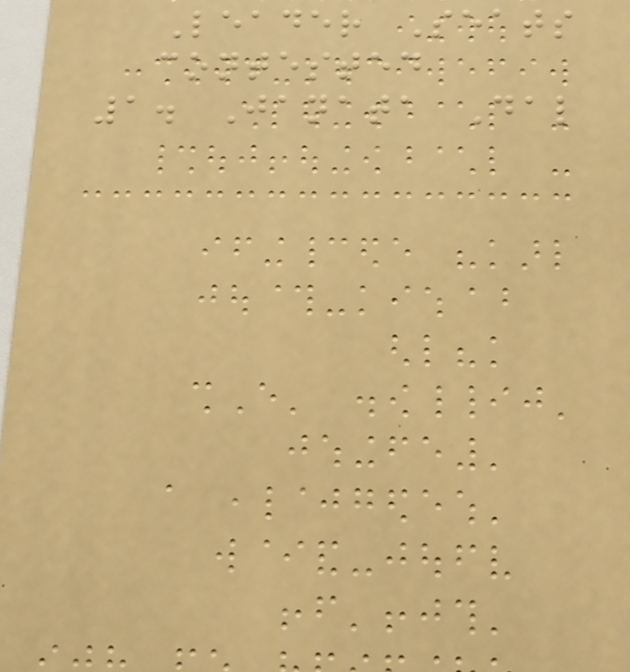Leader Seats
contested
1. Janata Dal
